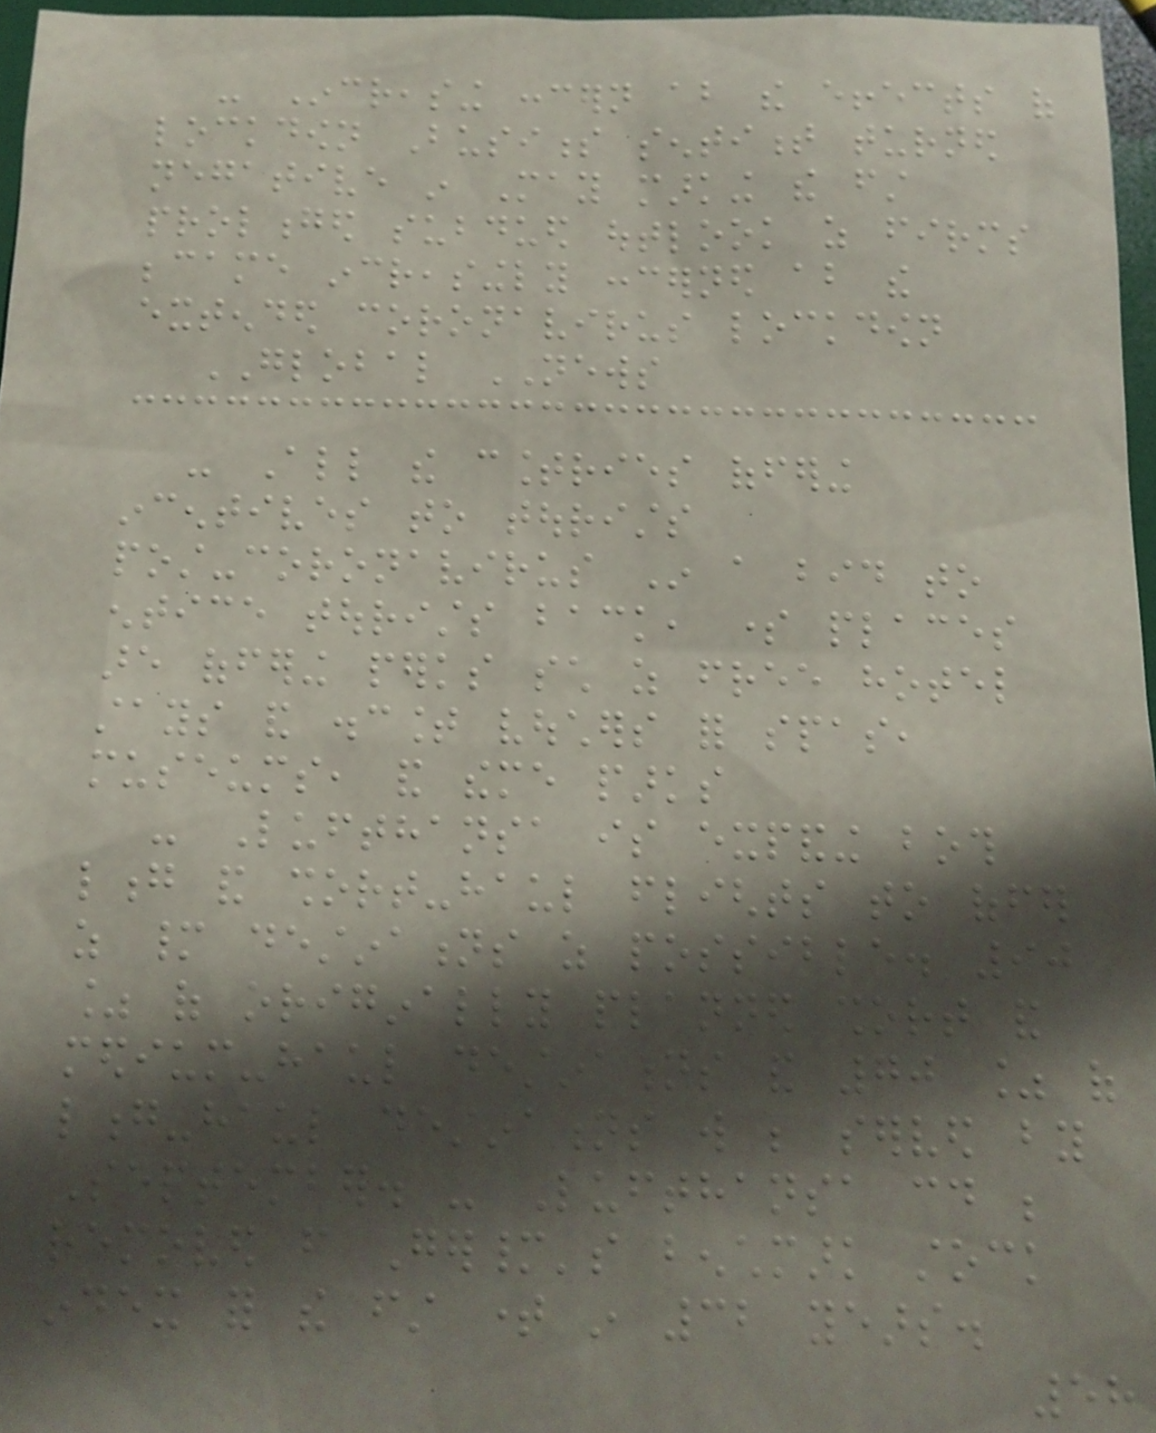- Increasing concern about the effects of
lockdown Business sentiment turned
negative in May marking the first
prolonged subdued outlook as firms
became increasingly concerned about the
extended coronavirus lockdown
GLOBAL NEWS
- All the countries offering
incentives to tourists
post-coronavirus In a bid to
entice tourists back, some places
are offering perks such as free hotel
stays and discount vouchers for spas,
museums, and theme parks
- Lufthansa is expanding both
long and short-haul flights to offer
as many destinations as possible. 90
% of originally planned short and
medium-haul destinations and 70 % of
long-haul destinations will be served by
September. - Lufthansa could be
removed from Germany's benchmark stock
index for the first time in 32 years.
58
